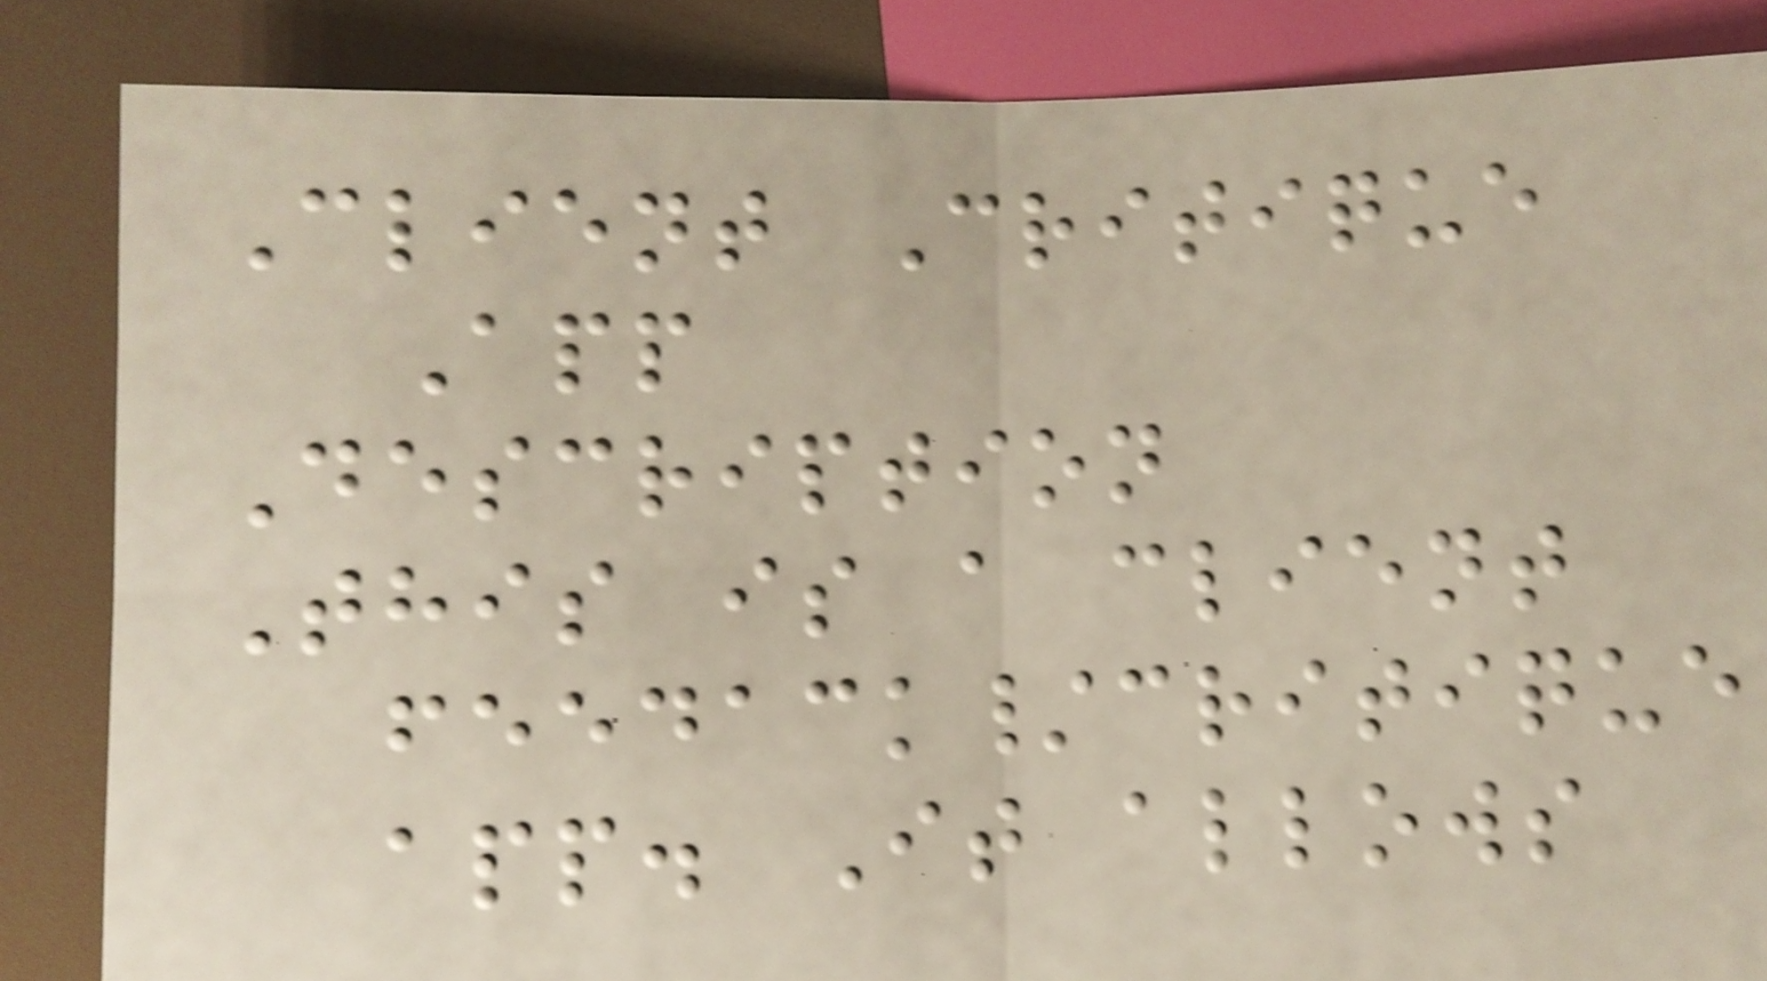Client Critique
App
Description
This is a client
feedack/critique
app. It allows
